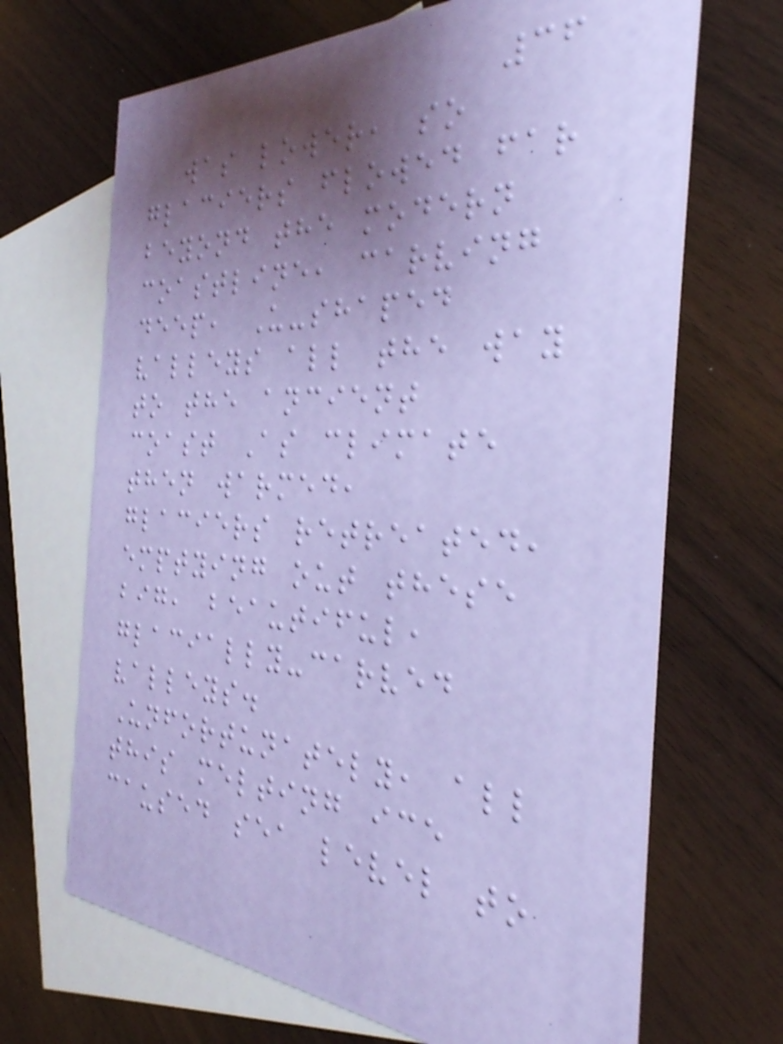36
was lower, so
glaciers flowed far
beyond the modern
coastline, carving
deep, U-shaped
valleys all the way
to the ancient
coast As climate
then warmed,
glaciers retreated,
emptying out these
big, beautiful,
glacially-carved
valleys.
Unfortunately, all
this melting ice
caused sea level to
